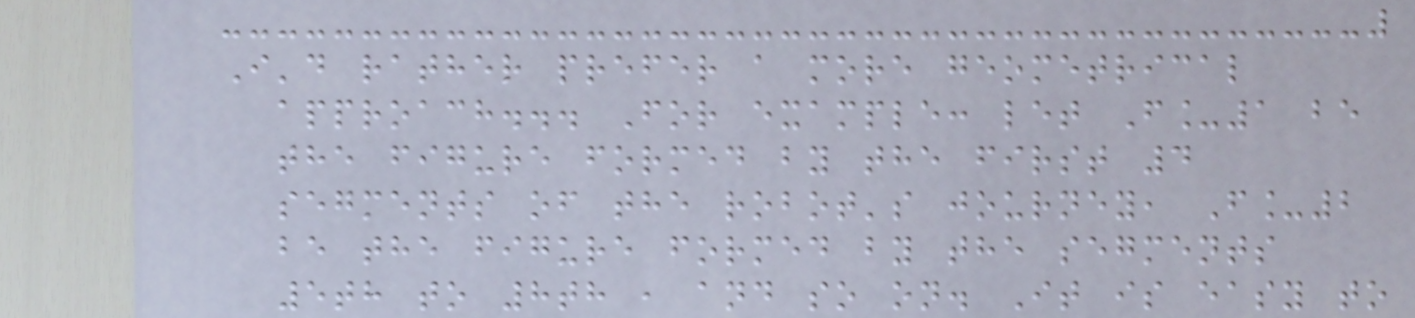I'd rather prefer a more geometrical
approach... For example: let F_1 be
the figure formed by the first 4
segments of the robot's journey, F_2
be the figure formed by the segments
5th to 8th , and so on. It is easy to
